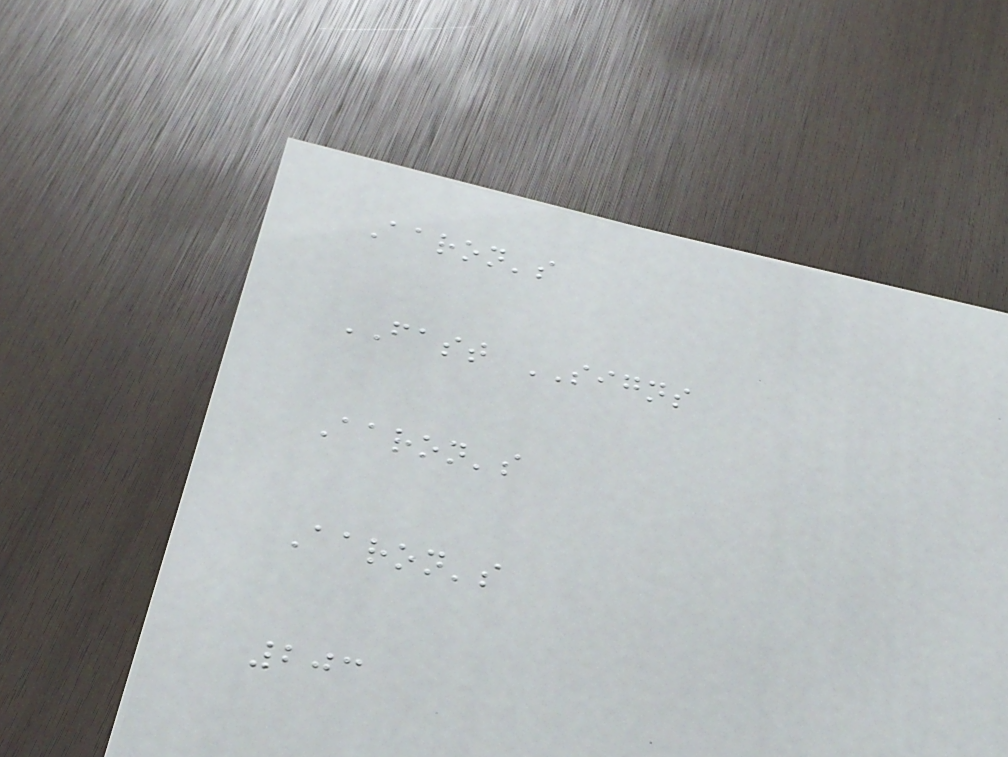Aaron's
FAST SIGNS
Aaron's
Aaron's
203
